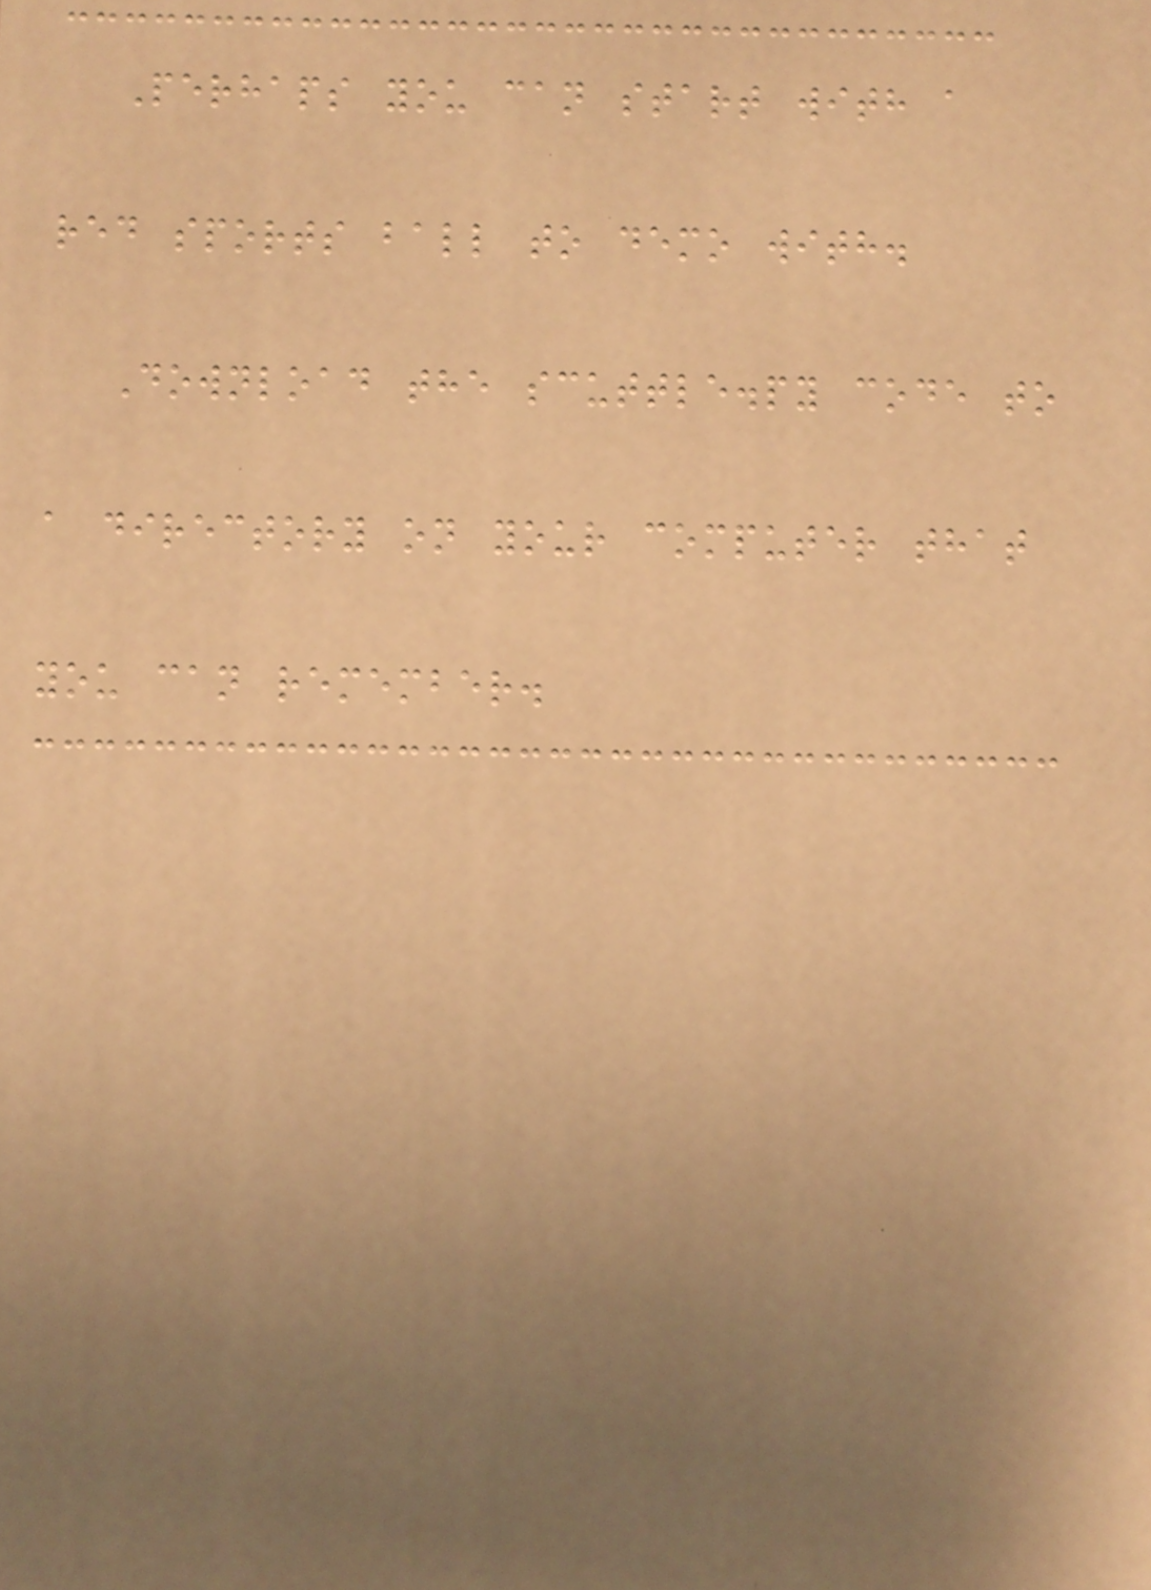Perhaps you can start with a
red sports ball to demo with.
Download the scuttle.py code to
a directory on your computer that
you can remember.
